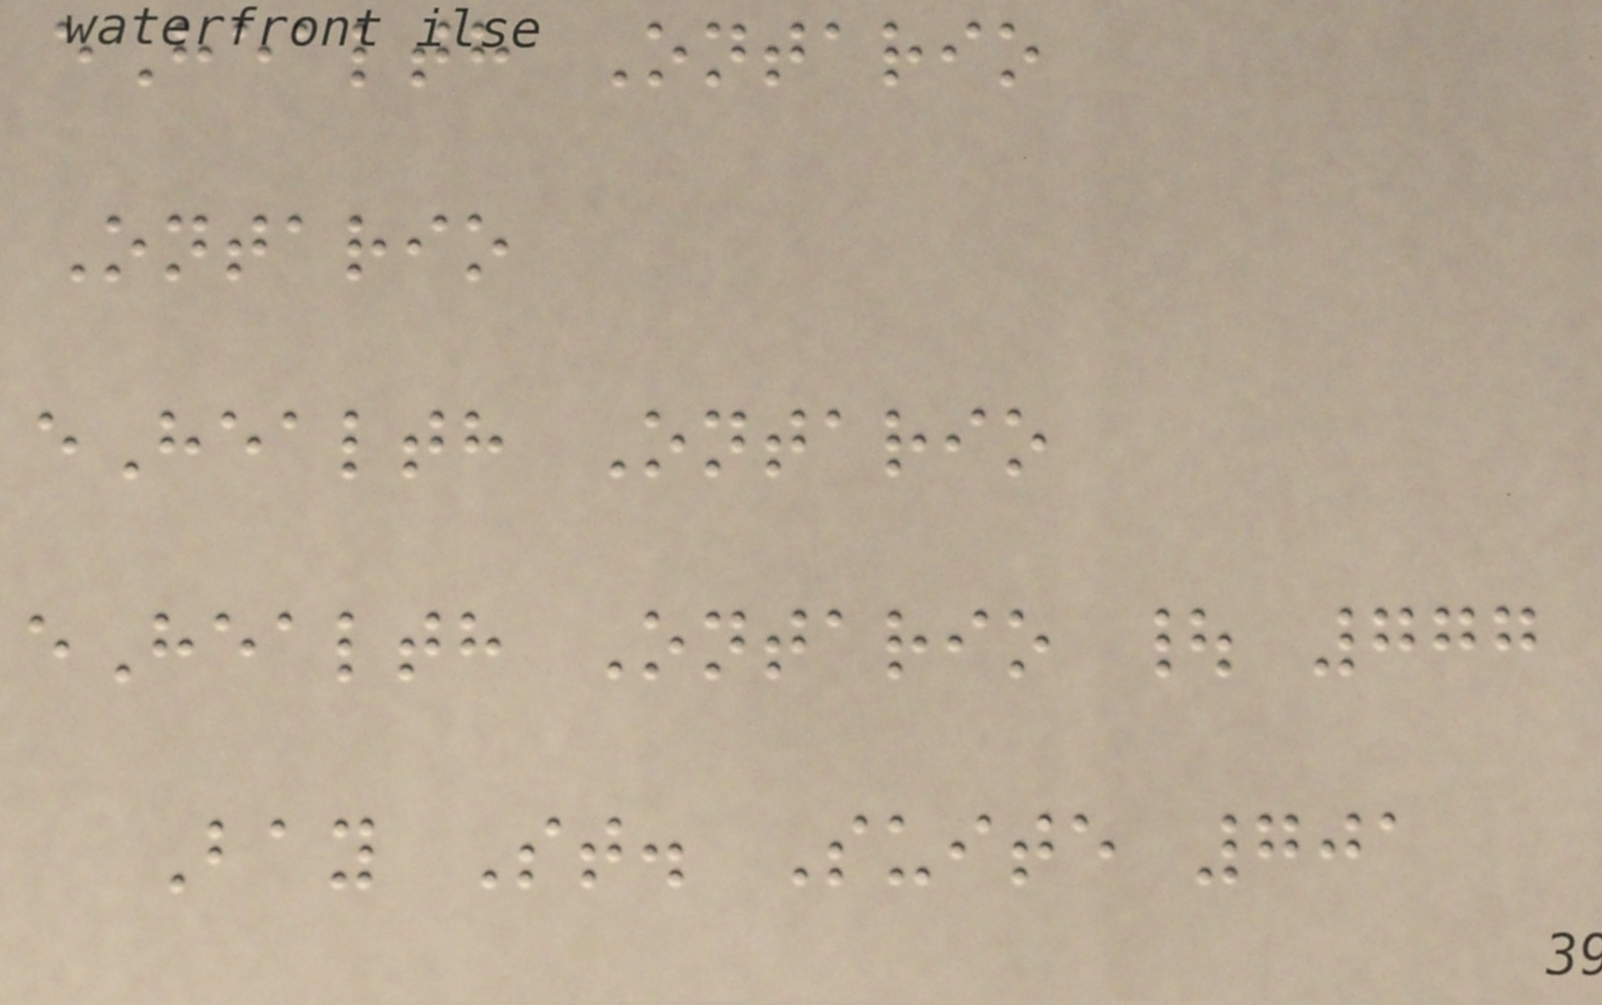eHealth Ontario
Ontario
eHealth Ontario
eHealth Ontario | 777
Bay St. Suite 701
